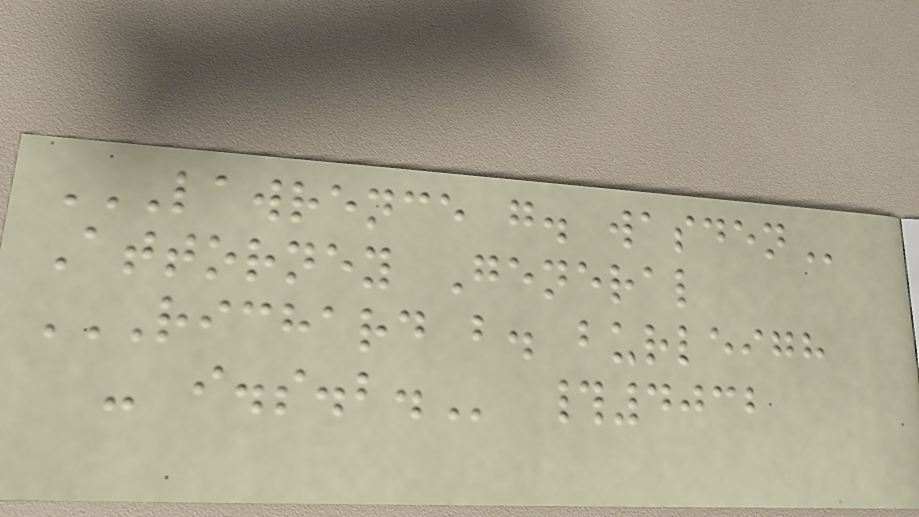LAWRENCE G. WASDEN
Attorney General
RICHARD B. BURLEIGH
- I.S.B. #4032
